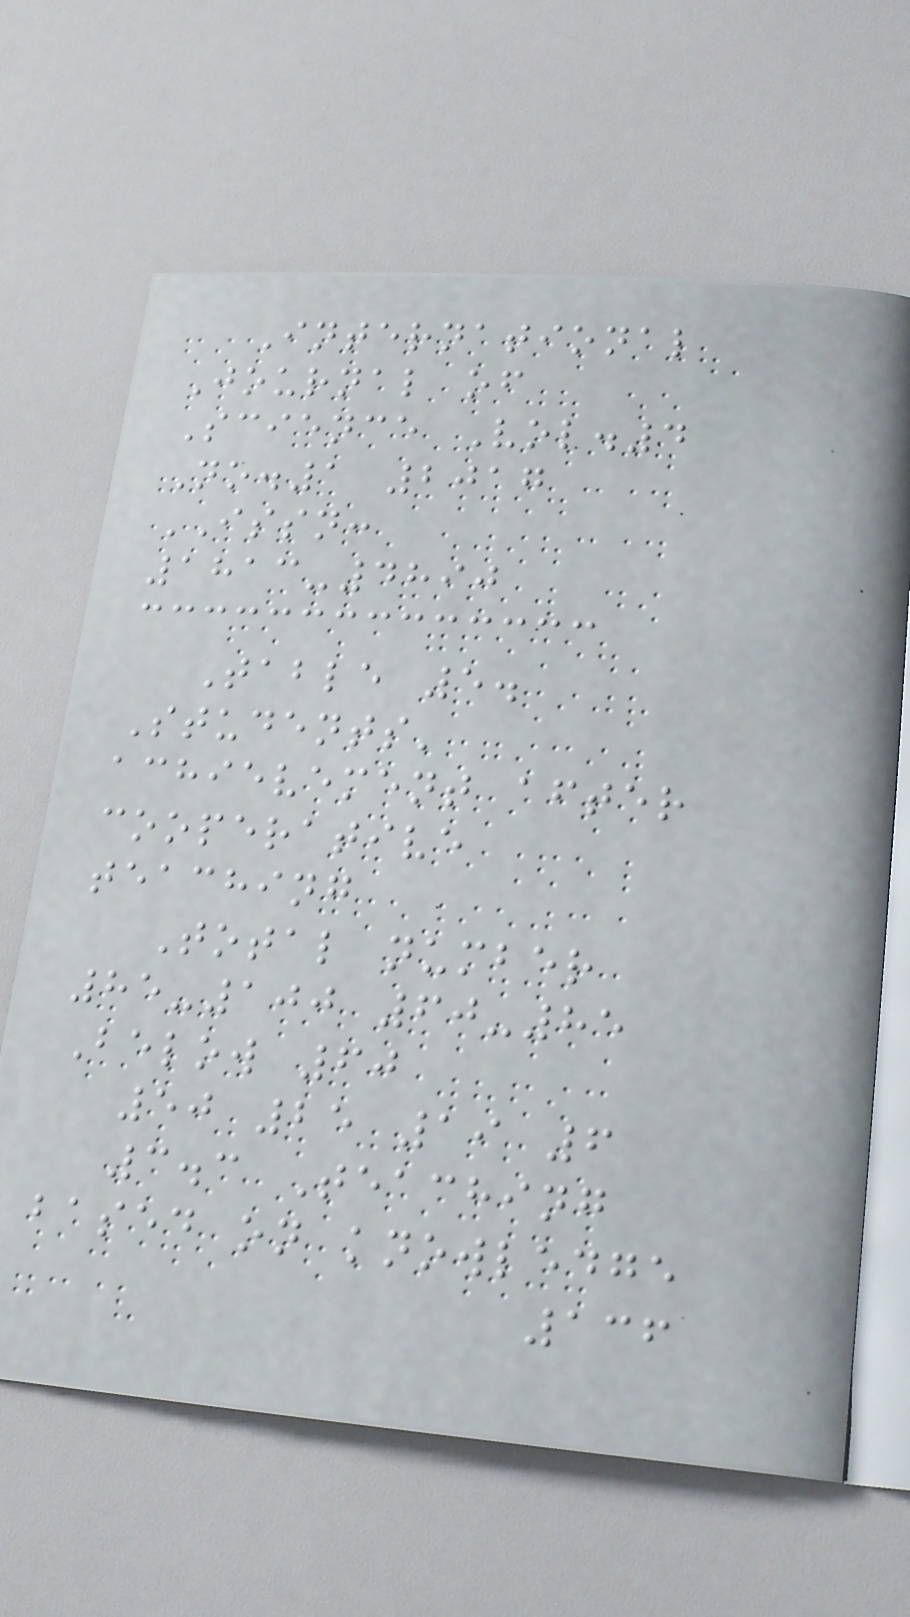International
Journal of
Science Vol.4
No.1 2017
ISSN:
1813-4890
Table 5.
Students'
achievement after
cooperative
teaching
Total number
85-100 60-85
Below 60
50 25 19 6
3.3 Teaching
based on knowledge
136
